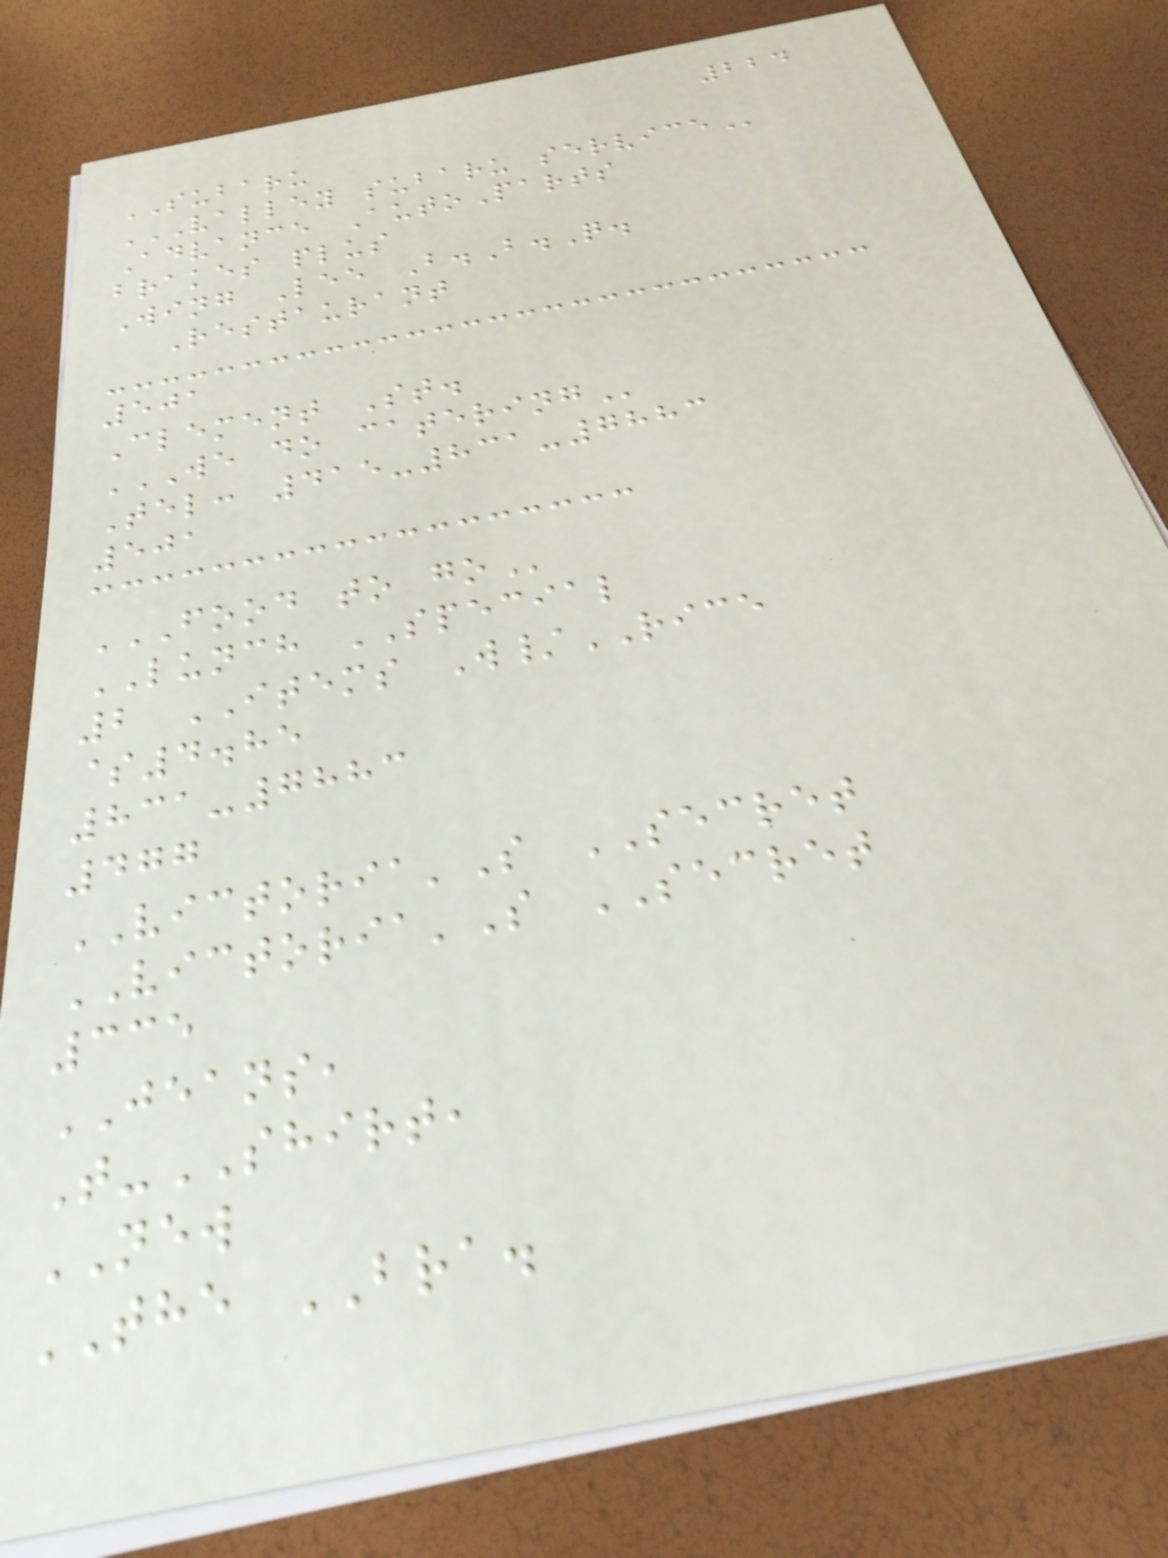224
SUBARU
VALLEY SUBARU SERVICE
Advance AutoParts
brakes plus
Wing Lee B.B.Q.
Restaurant
501
Clement St.
WE DO CATERING
Tel: 415-831-7883
501
FOOD TO GO
LUNCH SPECIAL
2 ITEMS W/RICE
$4.85
831-7883
477
VICTORIA'S SECRET
VICTORIA'S SECRET
335
JEANS,
T-SHIRT,
NEW
THE BRA.
